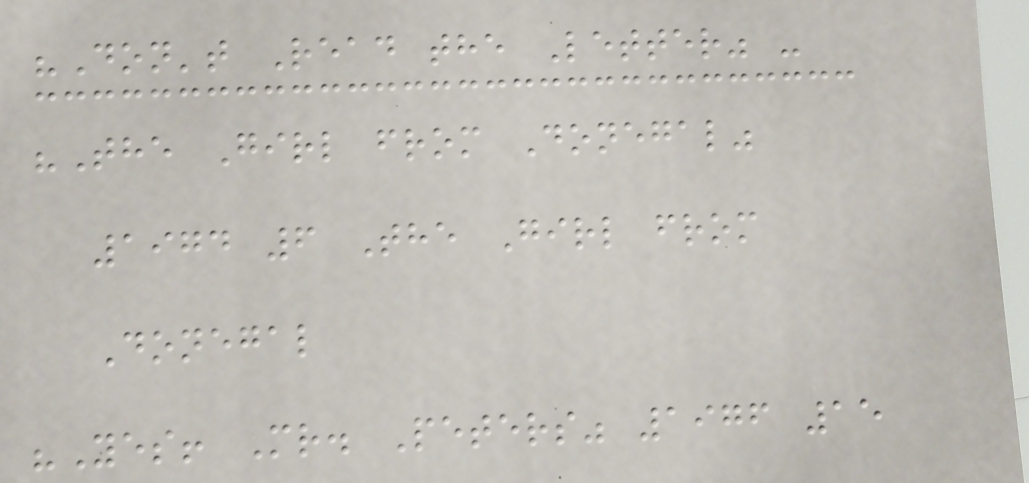"Don't Read the Letter" -
"The Girl from Donegal"
1974 6 The Girl from
Donegal
"Yes! Mr. Peters" 1976 15
